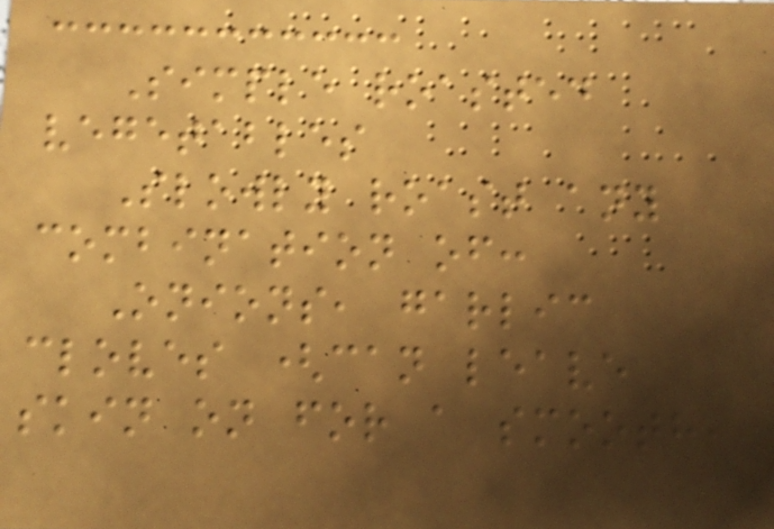Simple roasted
vegetables
Slowly roast any
combination of:
Onions, garlic
cloves (can leave
skin on for a smooth,
